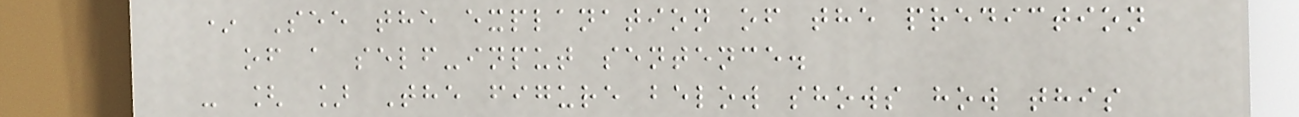* See the explanation of the prediction
of a self-input sentence.
- [ ] The figure below shows how this
